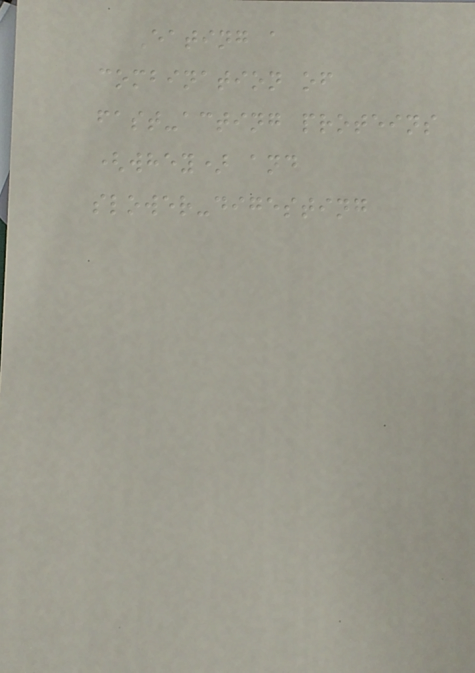Eating a
combination of
fast-acting proteins
(whey) and
slower-digesting
